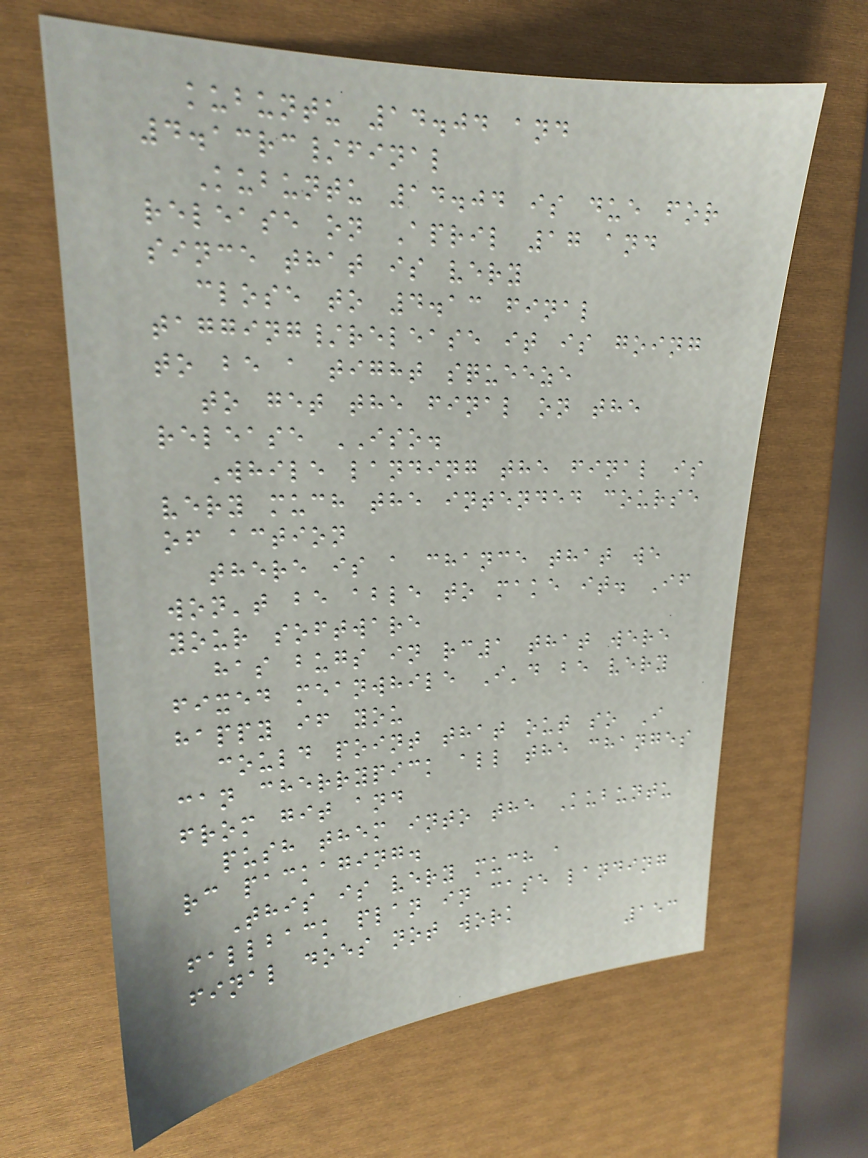kubuntu 14.04 and
4.13rc/final
Kubuntu 14.04 is due for
release on April 17 and
since that is very
close to 4.13 final
tagging/release it is going
to be a tight squeeze
to get the final on the
release ISO.
While landing the final is
very much the intended course
of action
there is a chance that we
won't be able to make it. If
your software
has bugs in rc1 that were
fixed meanwhile I'd be very
happy if you
could point that out so I
can cherrypick all the changes
from git and
push them into the Kubuntu
rc packaging.
This is very much a
fallback plan in case landing
final does not work
153
